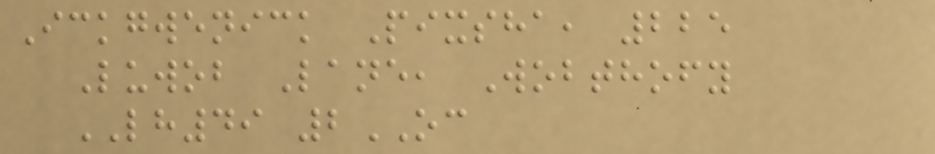Ickgwenick Pixsha, 225
Luwob Lane, Wobthofy
LH49 2OC
